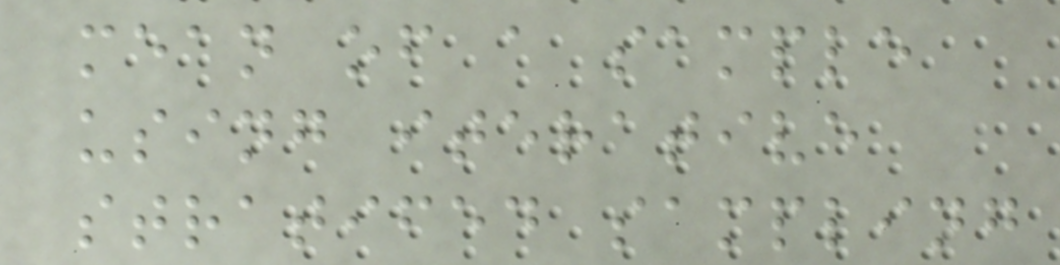mean of a sample
using iterative
stratifed sampling
